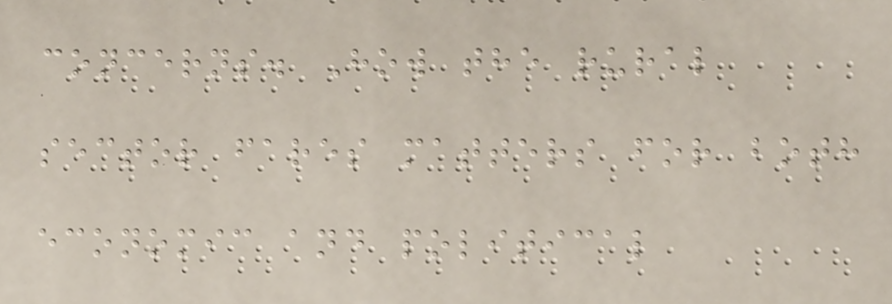concerns. How the rural
sector fares matters for both
economic and political
